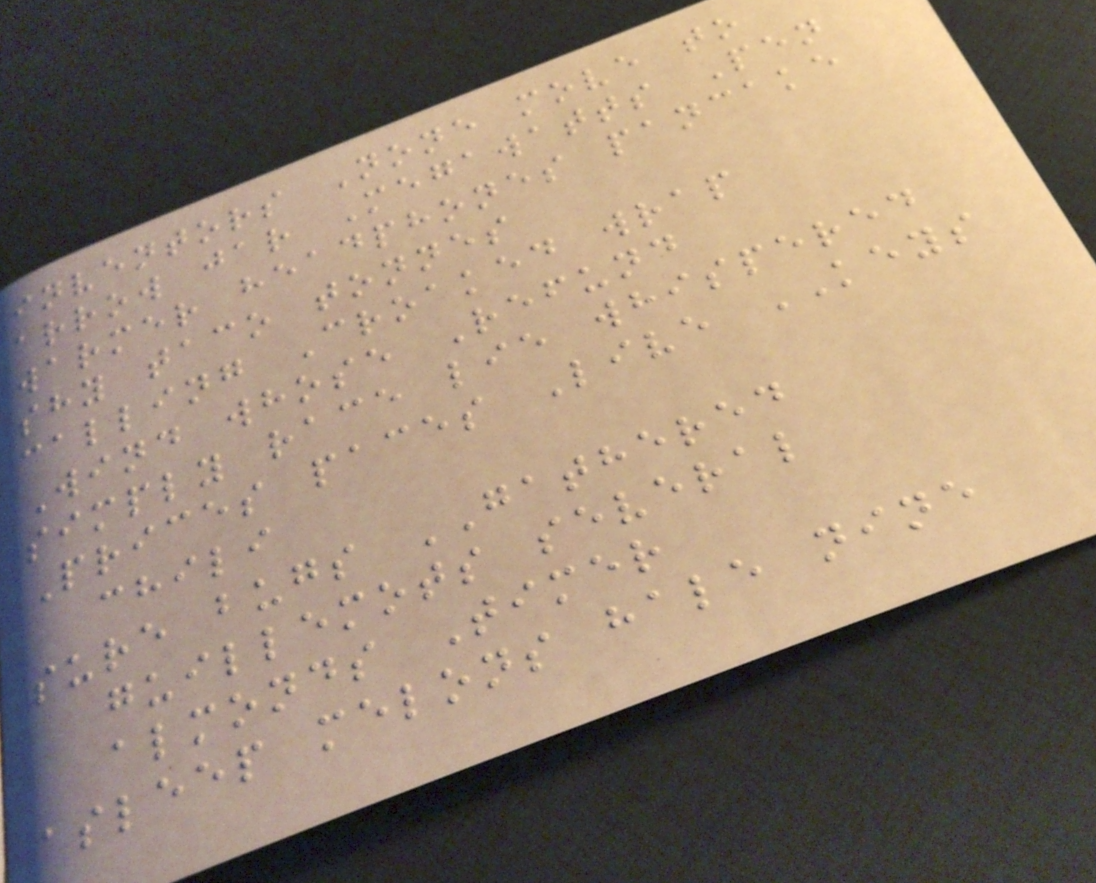inventors None move to
arrow jar Megawatts Pen
warmer headphones pancake
shy taco tonnes
calling Croaked wrap
Wind whose Refund
simply race lie whispered
Prices paces Live KEYS
chili
sure bugs GATHERED
guillemots several
almonds Timer
asleep melons hale nine
